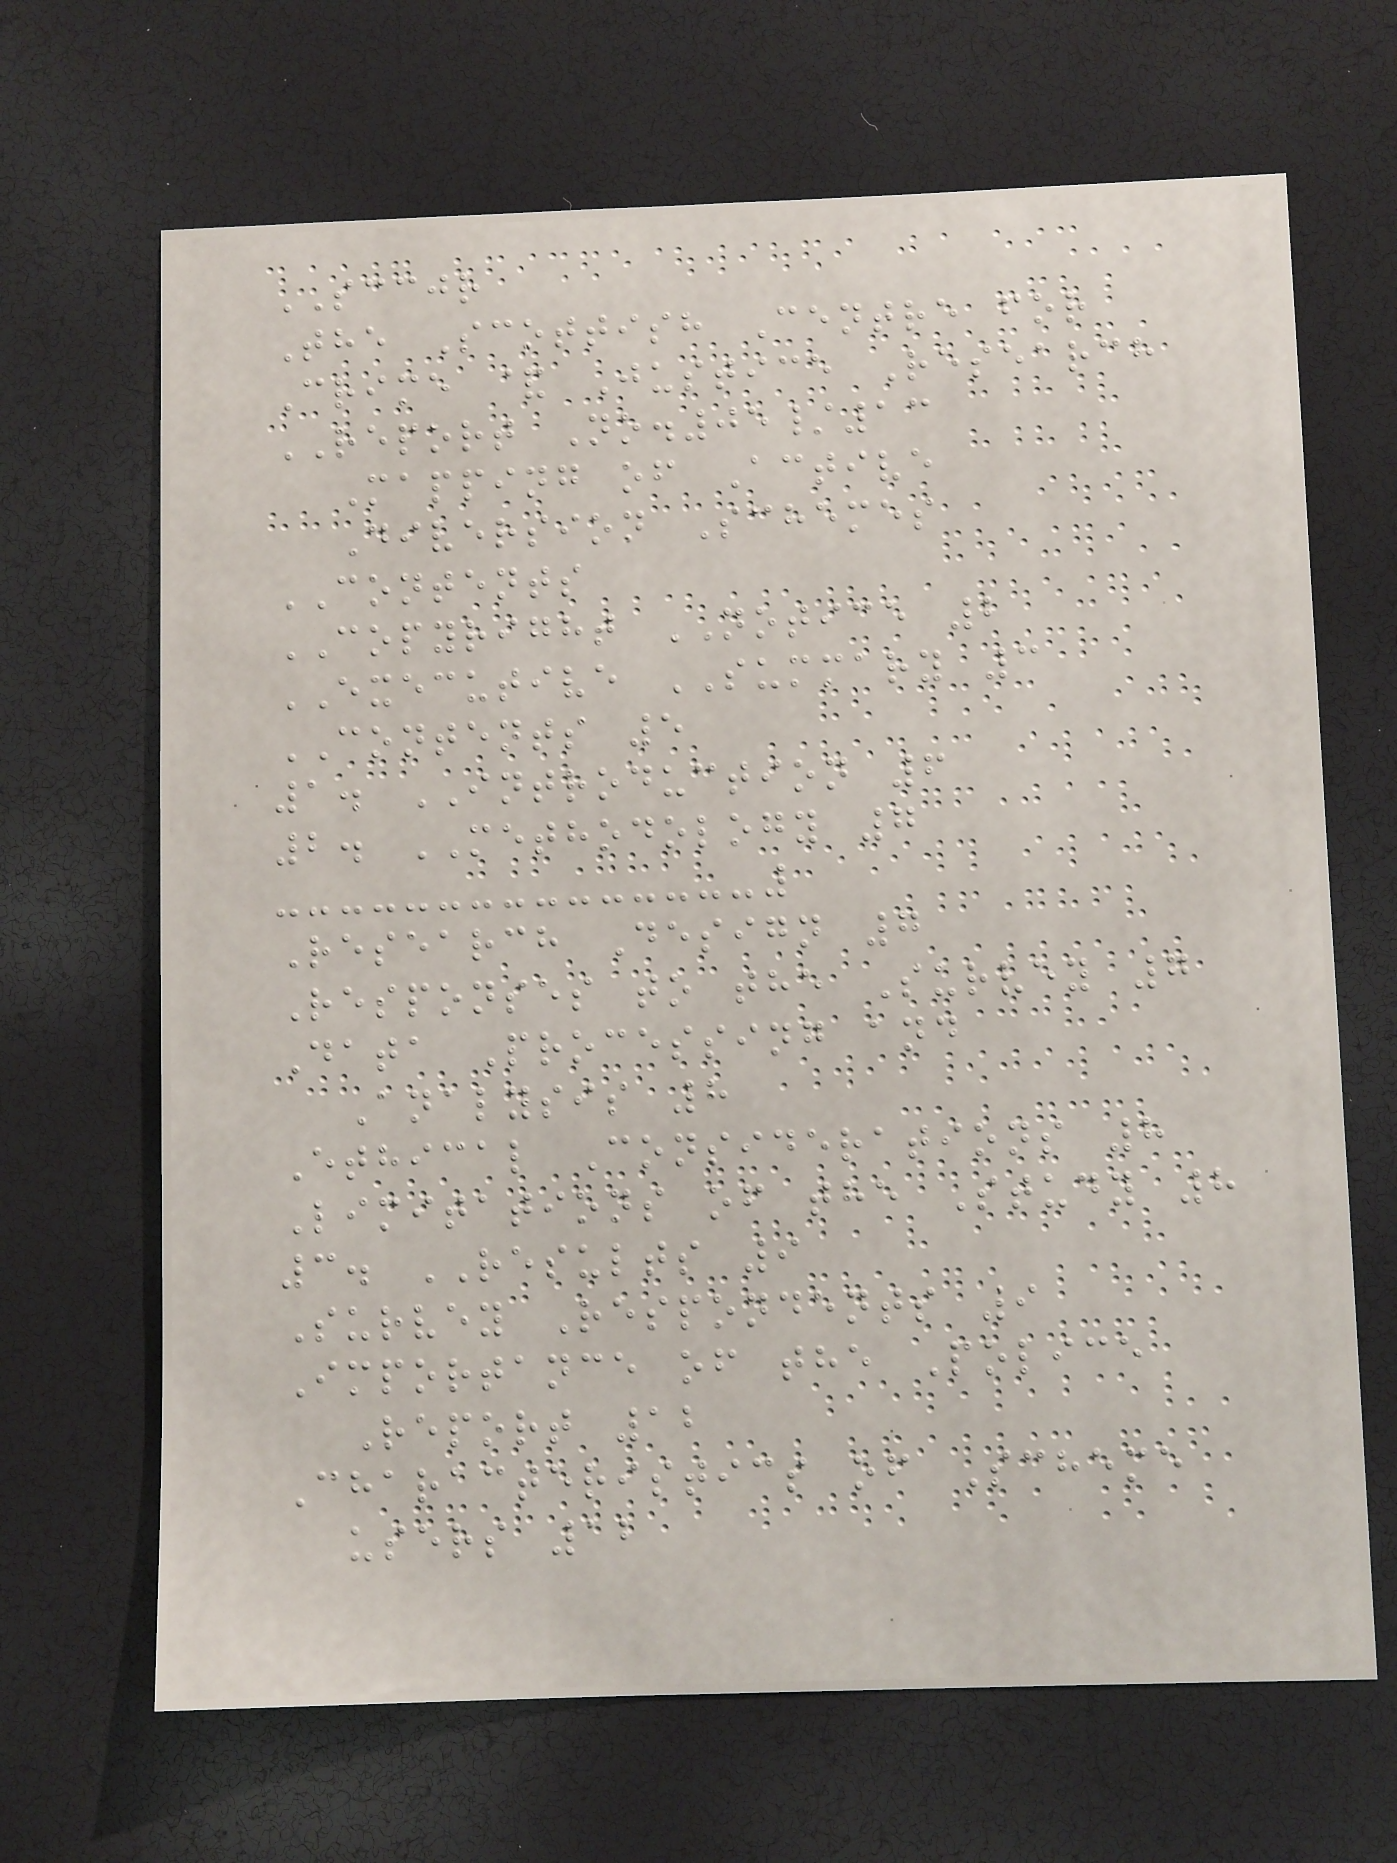SCCJR
The Scottish Centre for
Crime & Justice Research
REPORT No.05/13
Mapping of Active
Diversion Schemes
CONTENTS
COPYRIGHT NOTICE 2
EXECUTIVE SUMMARY 3
CONTENTS 5
1. INTRODUCTION 6
2. METHODOLOGY 7
Research Design 7
Responses to the Survey 7
Data Processing and
Analysis 8
Ethical Considerations 8
Limitations of the Study 8
3. RESULTS 9
Survey Respondents 9
Importance of the Police
Report 12
Characteristics of Scheme
users 12
